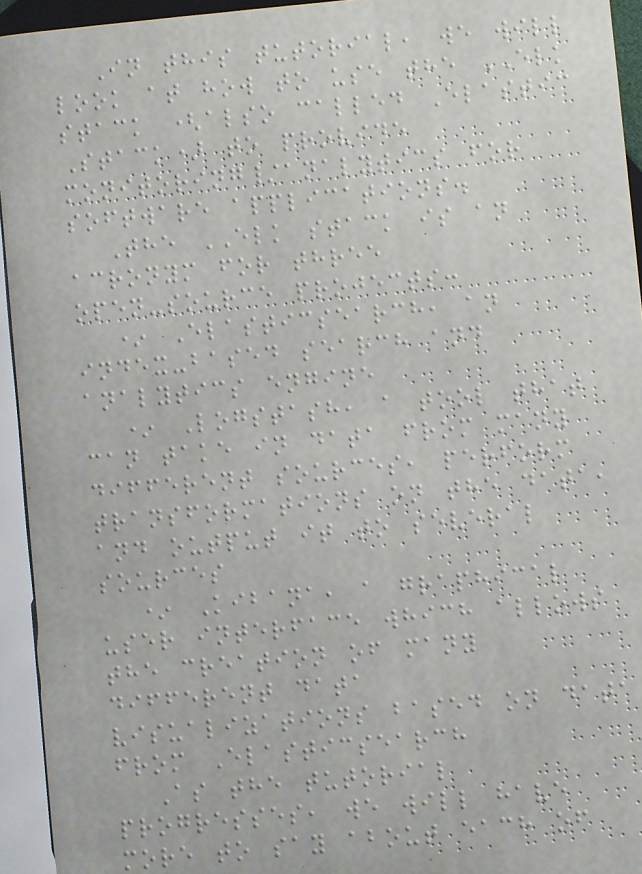In this tutorial, we will
look at how to use the ELK
stack (also called Elastic
Stack) to provide
monitoring/analytics for
software applications.
The ELK stack is an
acronym for three
open-source projects:
* Elasticsearch, an
index-based search and
analytics engine
* Logstash, a tool that
can take in data from many
different sources, perform
transformations on the data,
and output it to several
sources
* Kibana, a graphical
user interface which allows
the creation of many
different data
visualizations based on data
from Elasticsearch
As the tutorial
progresses, we will have
more to say about each of
